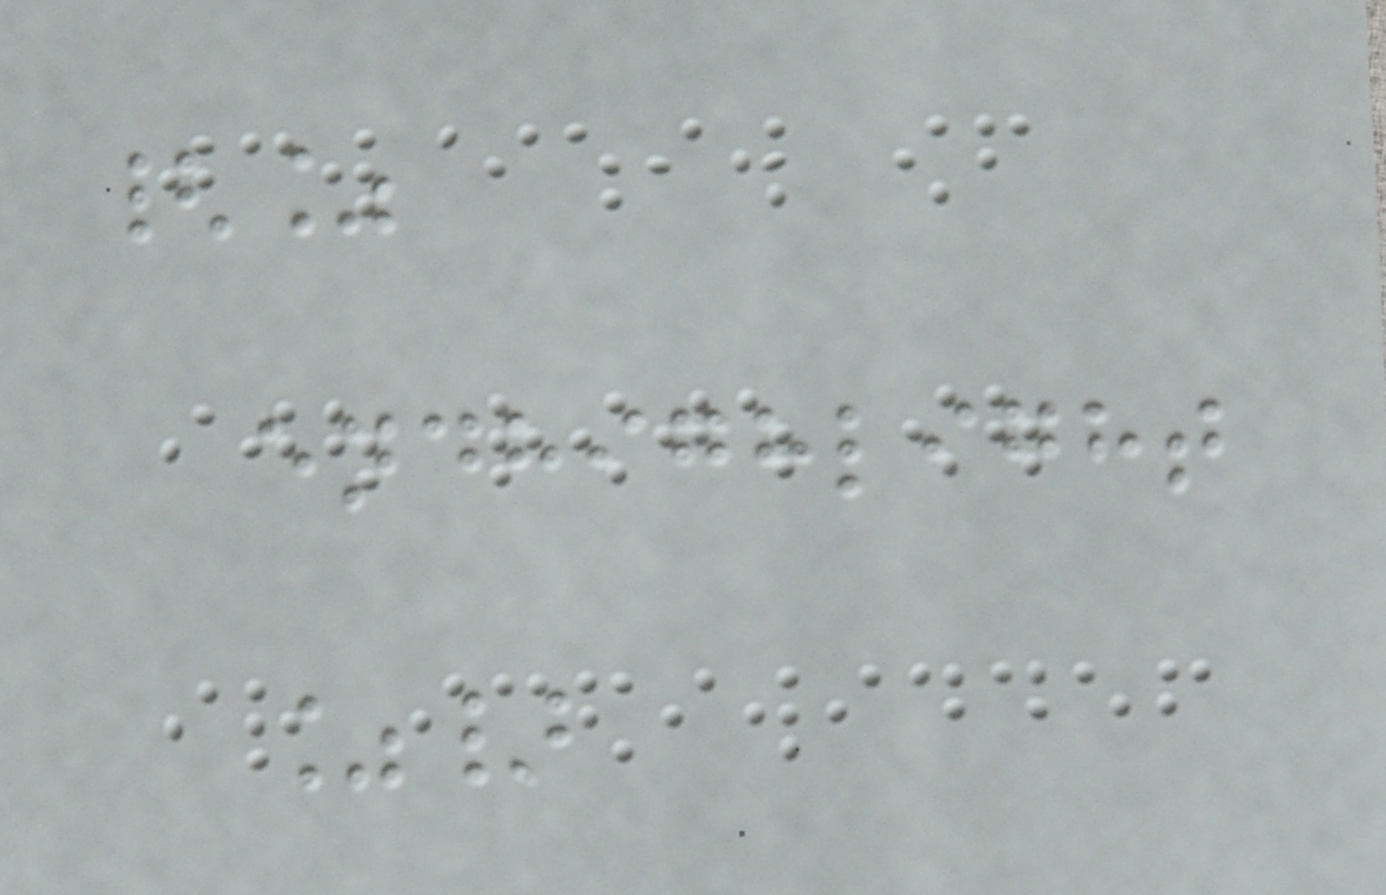{%
endhighlight
%}
